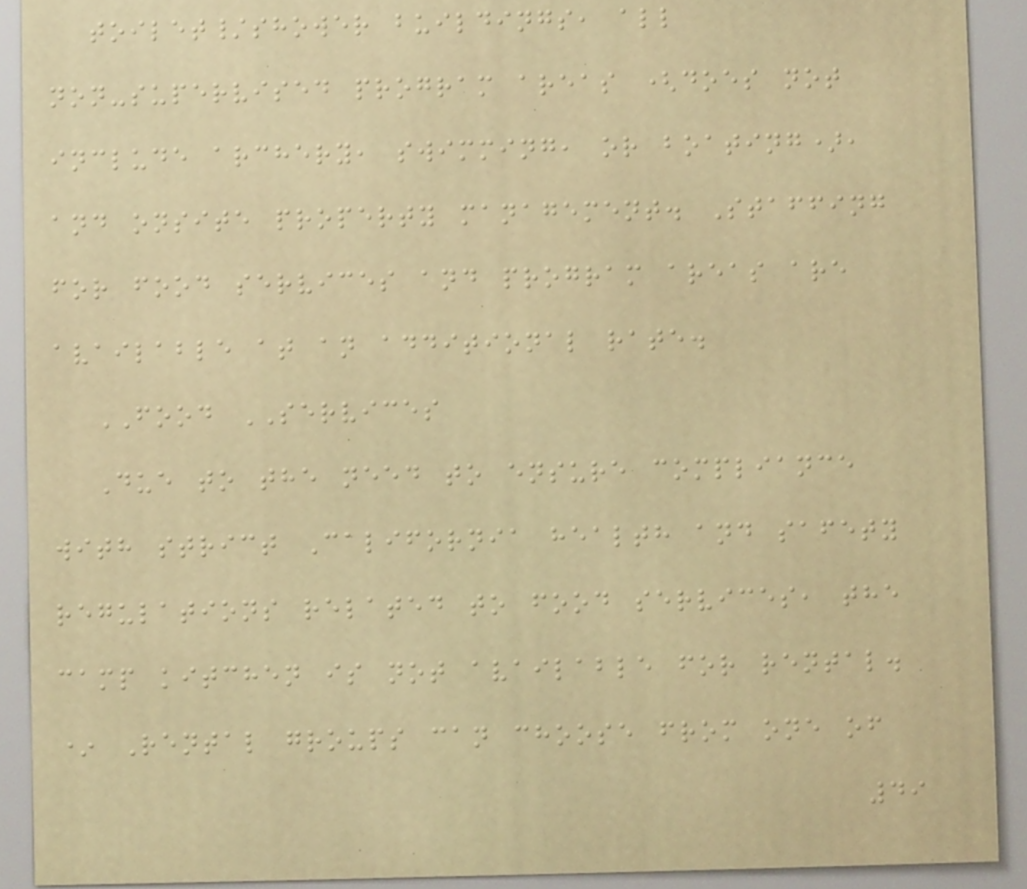toilet/shower buildings, all
non-supervised program areas (does not
include archery, swimming, or boating),
and onsite property management. Staffing
for food services and program areas are
available at an additional rate.
FOOD SERVICES
Due to the need to ensure compliance
with strict California health and safety
regulations related to food services, the
camp kitchen is not available for rental.
* Rental groups can choose from one of
49
